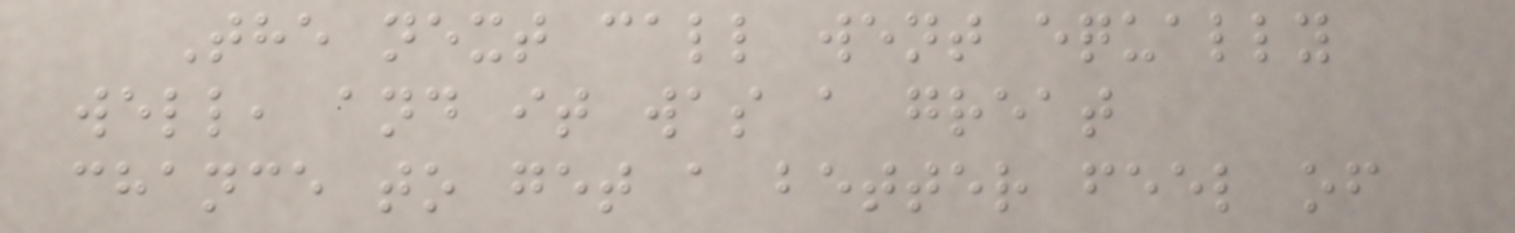The next call went equally
well, and it was a great
chance to get a better feel of
